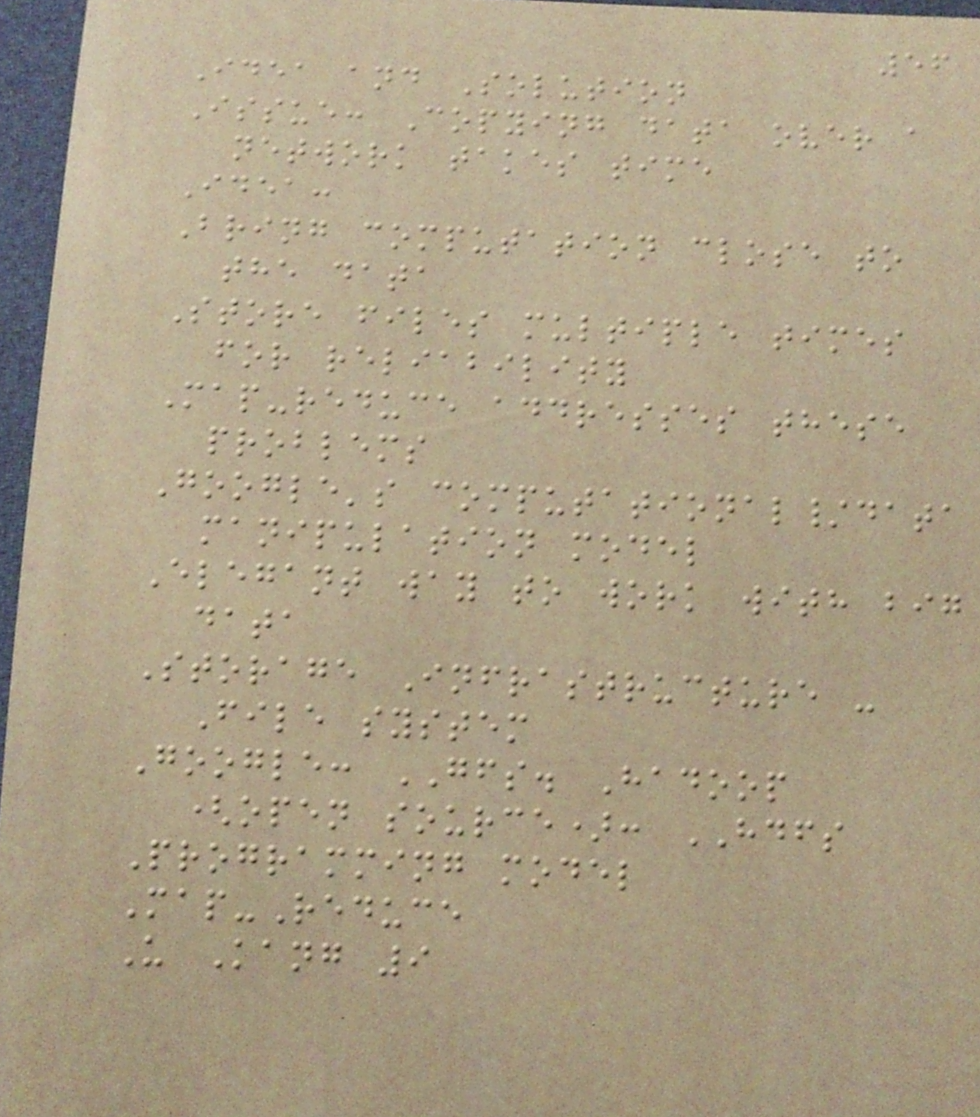56
Idea and Solution
Issue: Copying data over a
network takes time
Idea:
Bring computation close to
the data
Store files multiple times
for reliability
Map-reduce addresses these
problems
Google's computational/data
manipulation model
Elegant way to work with big
data
Storage Infrastructure -
File system
Google: GFS. Hadoop
(open source): HDFS
Programming model
Map-Reduce
U Kang 9
